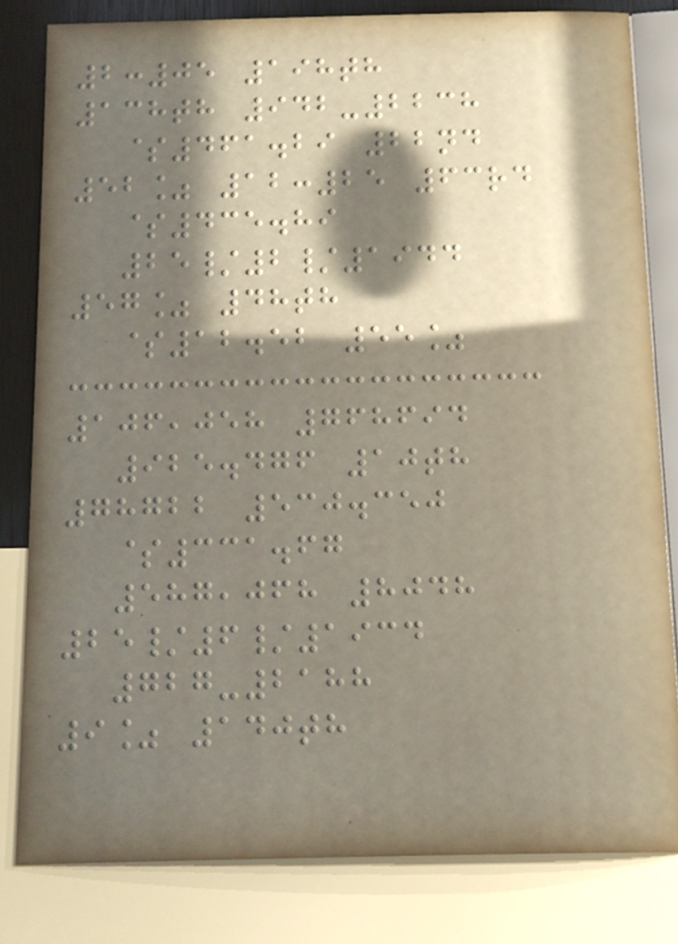2:05 198th
138th 942-2238
$461.29 22nd
52% 12:25 63rd
$435.89
25/2/1944
57% 48th
$12.52 55%
106,058 768694
925.476 10th
78722 530.350
$331.67
587,068 8048
25/6/1934
727-2188
9% 140th
